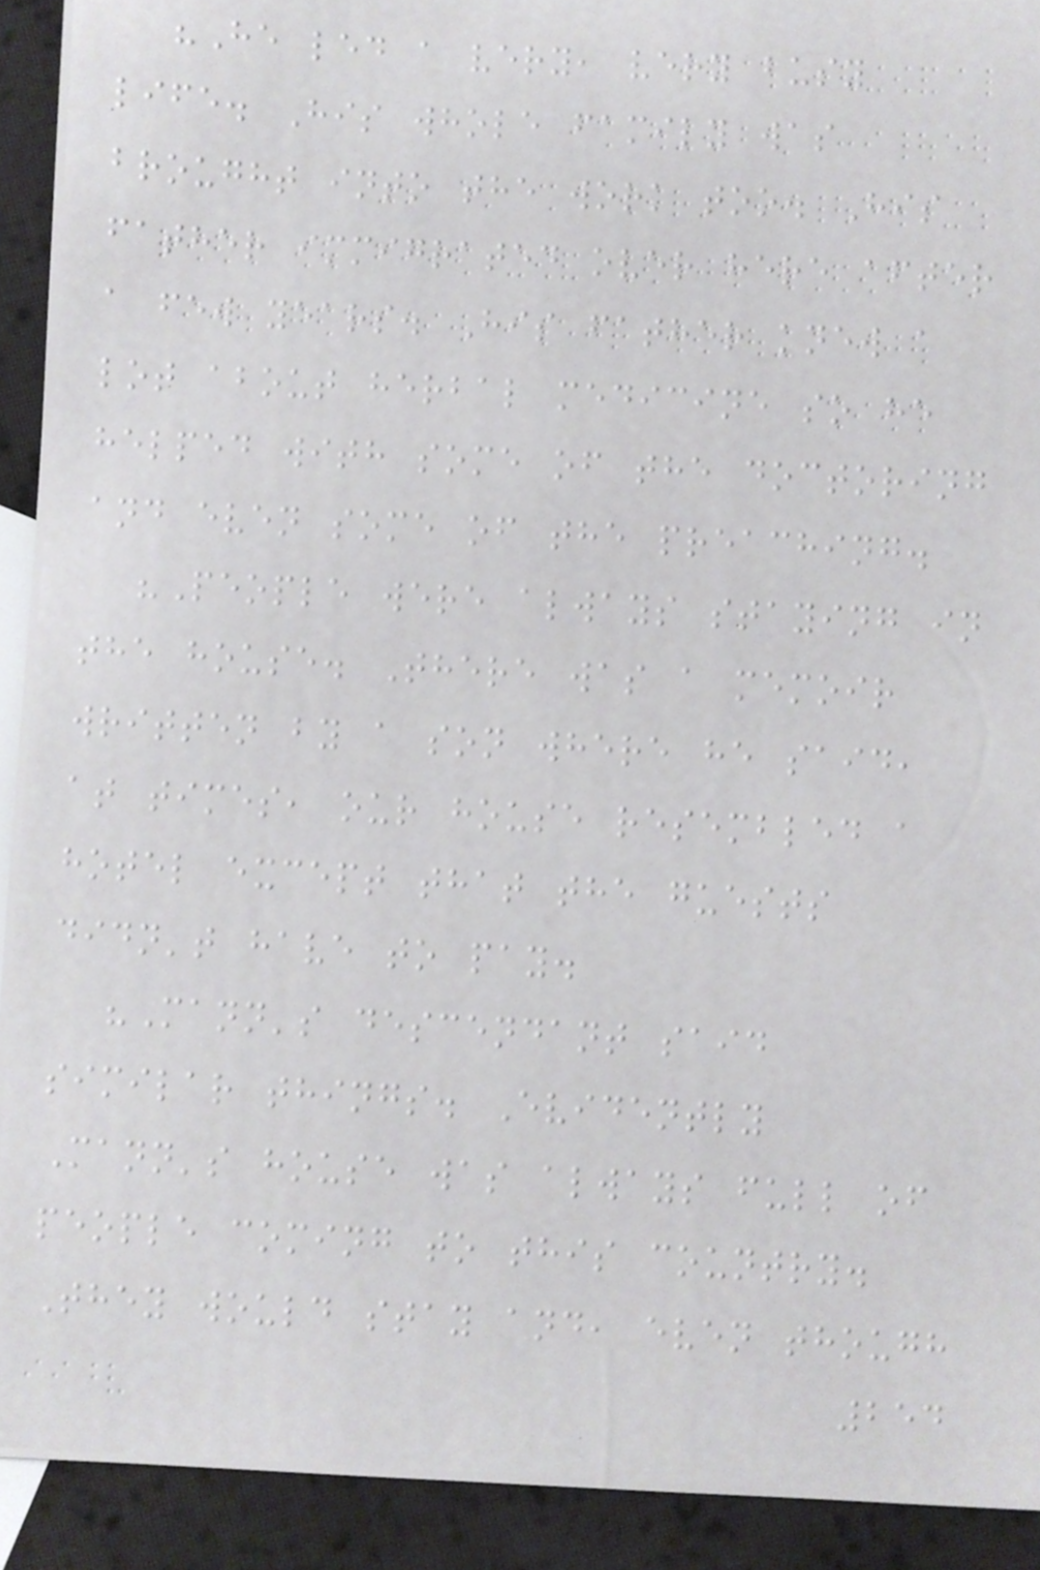"He led a very, very busy
life. His whole family was
brought into the work too. His
father immigrated over here after
a few years. His father knew a
lot about herbal medicine so he
helped with some of the doctoring
and even some of the preaching.
"People were always staying in
the house. There was a memoir
written by a son where he said,
at times, our house resembled a
hotel except that the guests
didn't have to pay.
"Mann's descendant said
similar things. Evidently
Mann's house was always full of
people coming to this country.
They would stay and, even though
254
